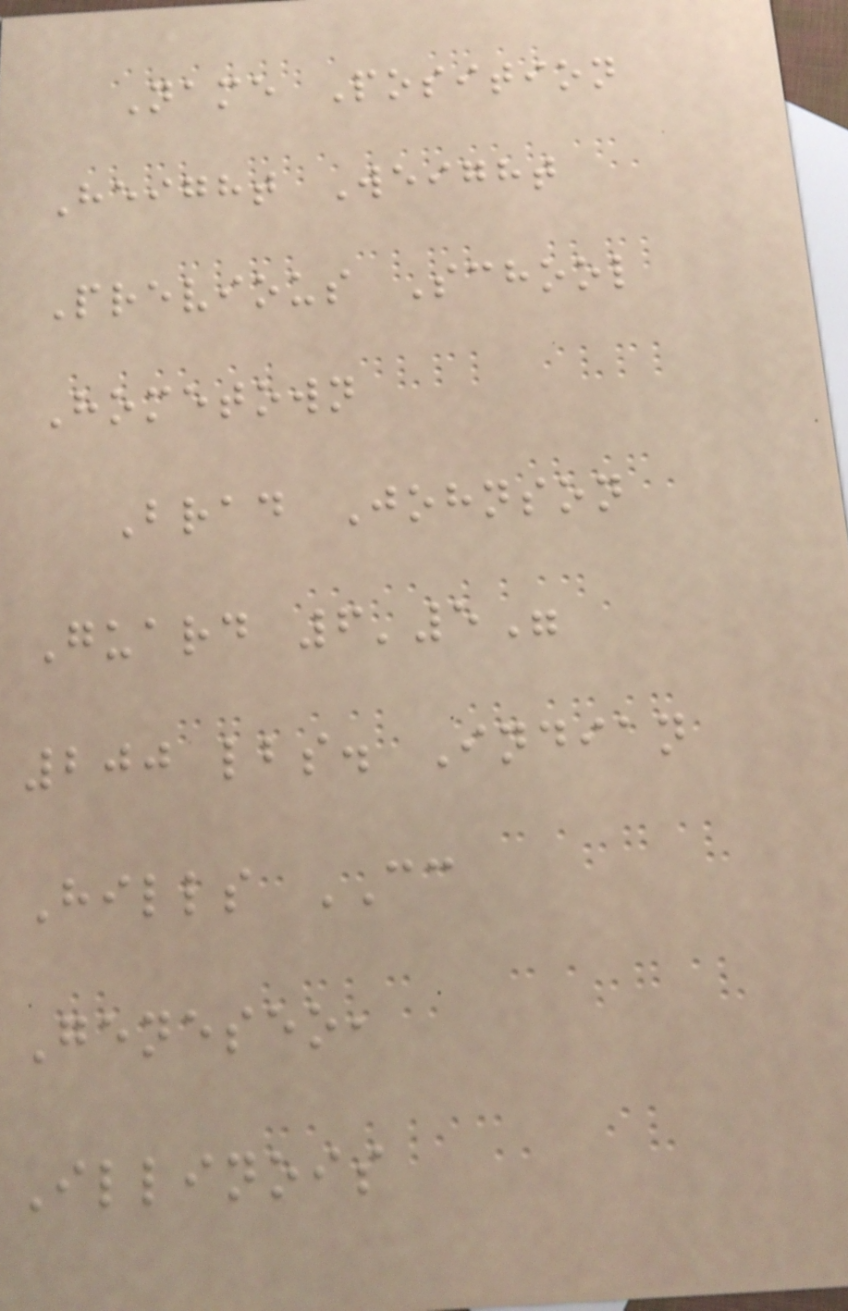Name Position
Height Weight
Previous School
Hometown
Brad Johnson
Guard 6'5"
200 lbs. Indian
Hills CC
Geneseo,
Illinois
